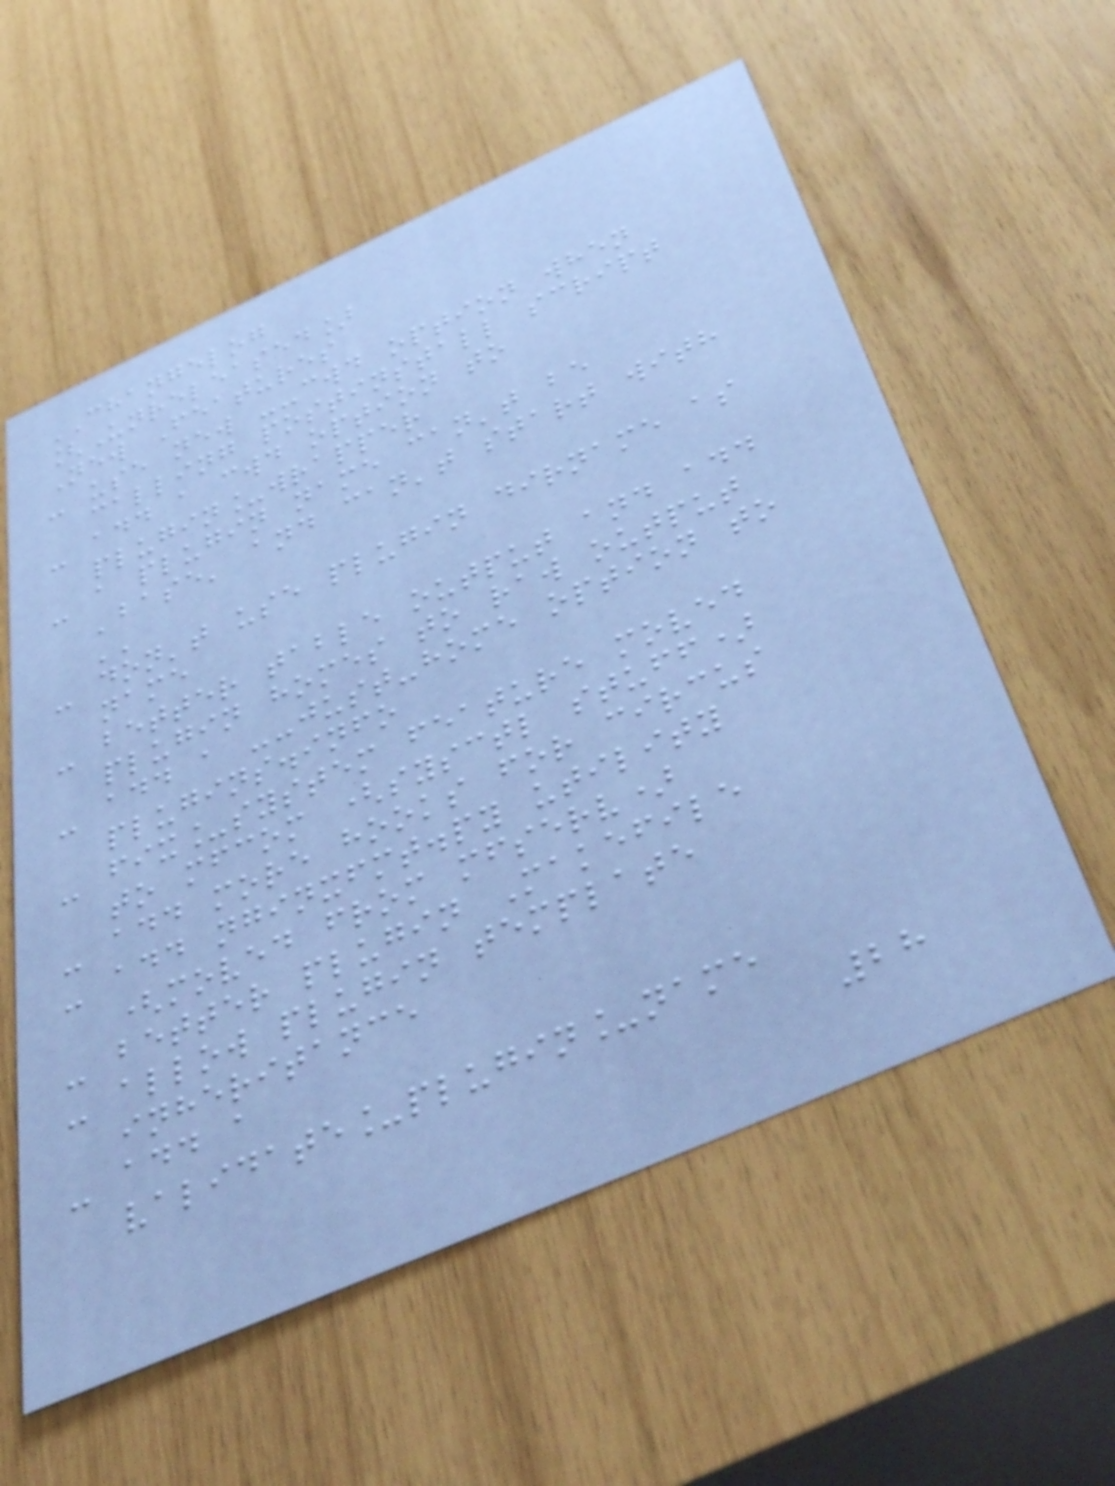CHANGELOG
[Unreleased]
New Features
- use new --cwd option when
calling postinstall script
- add a cwd option to
plugin_wrapper
- a plugin name can't be
'base' and can't start with
''
- don't use plugin dirname as
name
- better table output and add
plugin homes to raw output
- add a --just-home option to
plugins.info
- fix_system feature moved
to mfcom (sysctl stuff)
- add more hooks for circus
- add nginxfmt.py utility
(moved from mfserv)
- better plugin Makefile
- allow plugin template
inheritance
- add a
validate_plugin_name
28
